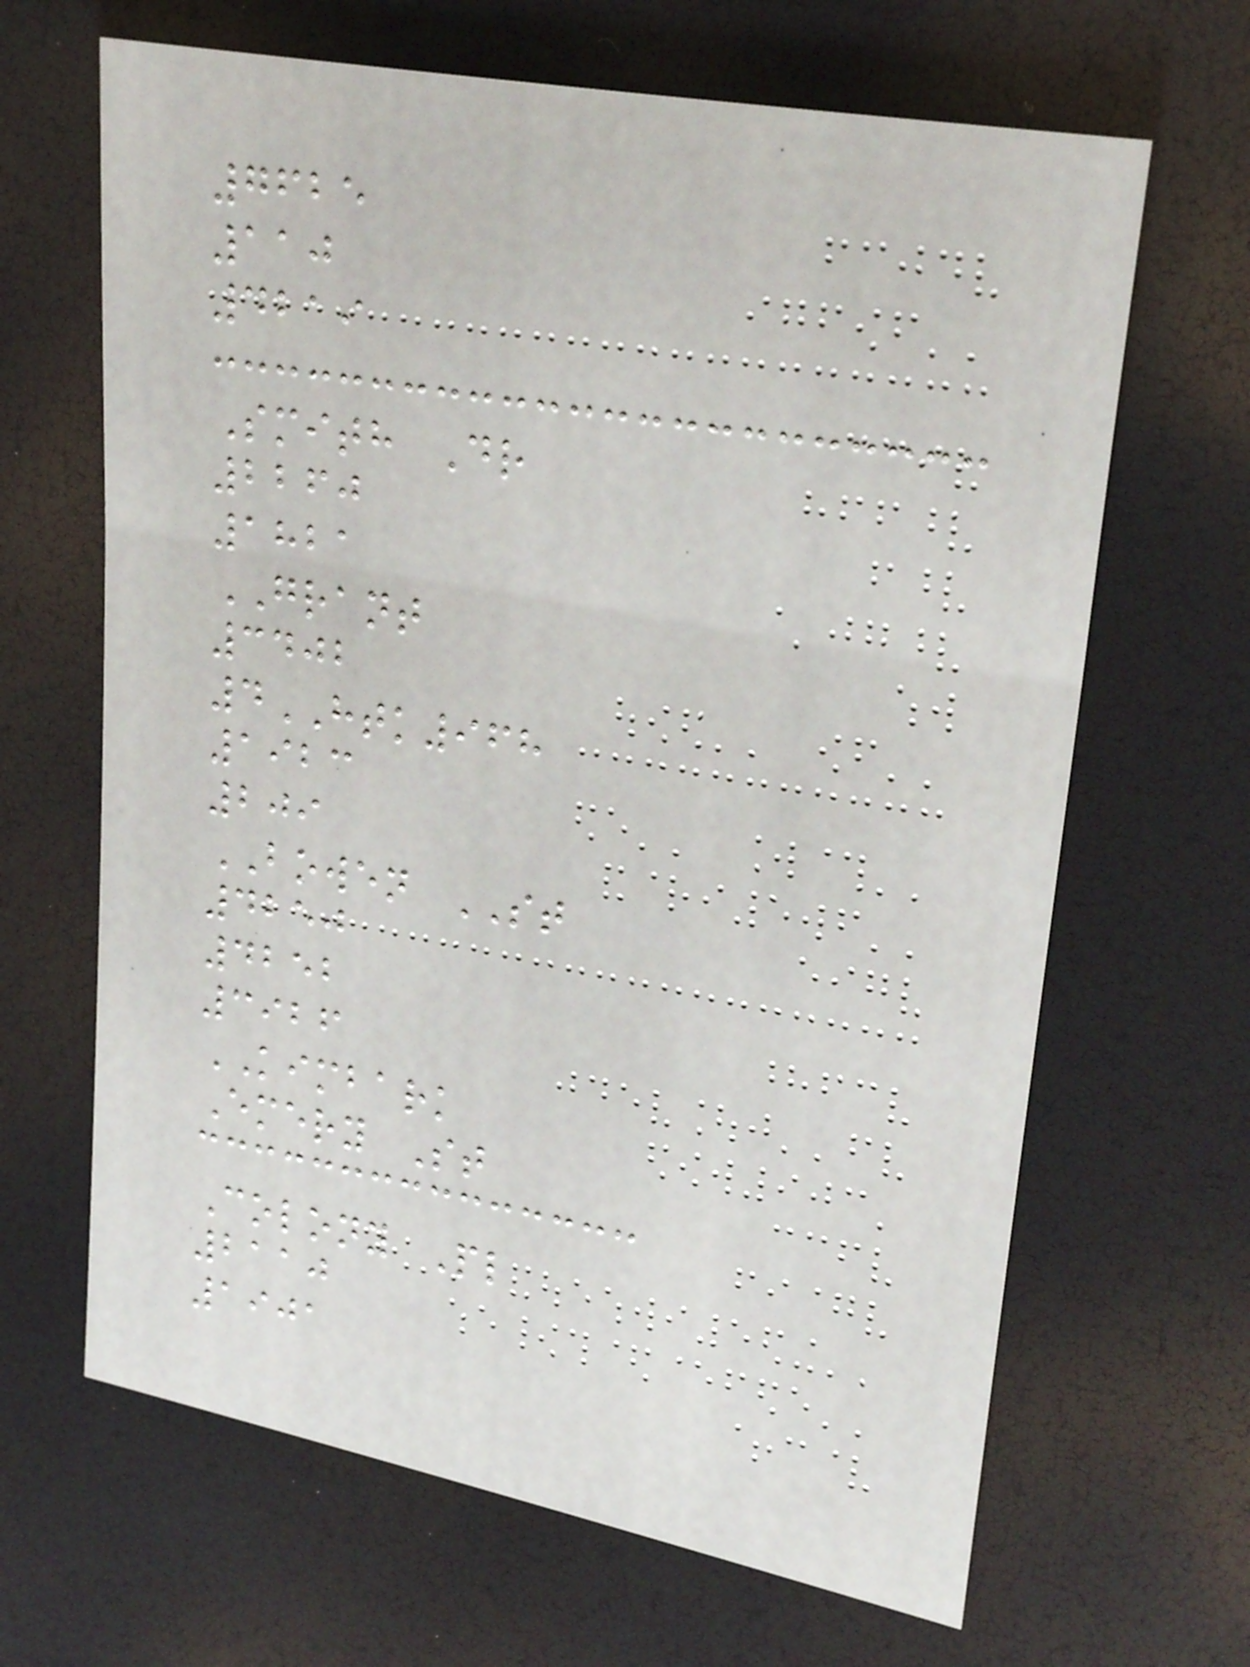7625
110
4219
Smith Dr
2260
1821
GRANT
3402
4HTK968
1923
209
BOWEN ST
4250
4252
3926
KIMBARK
Emery St
Colony Pl
2110
1901
